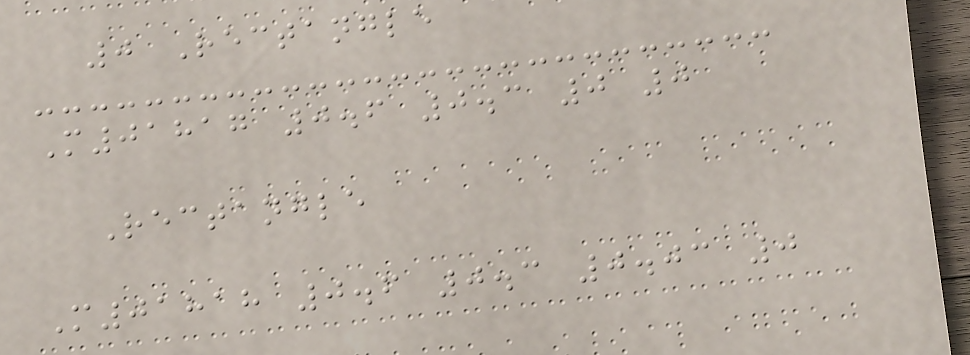0 Rectangle
M01817 0.6 0.3 0 0
Rectangle
M01818 0.6 0.3 0.03 0
